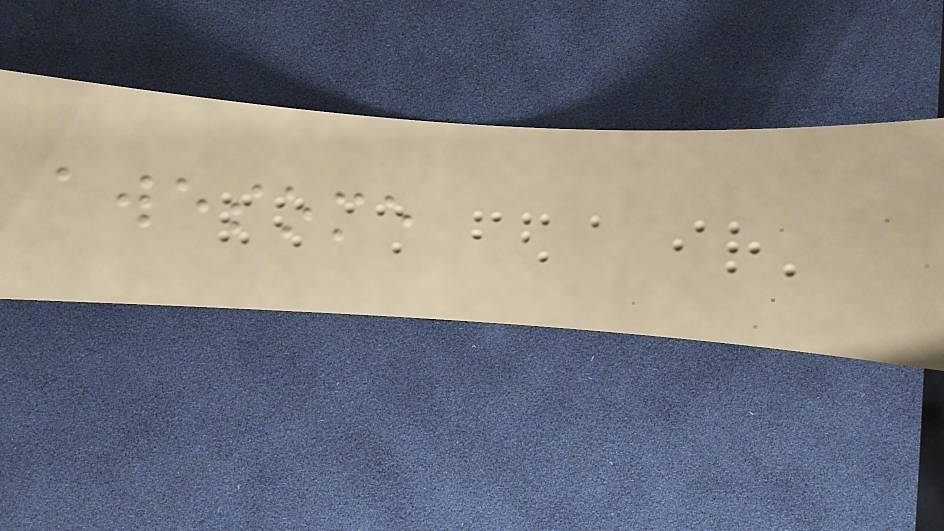awesome
